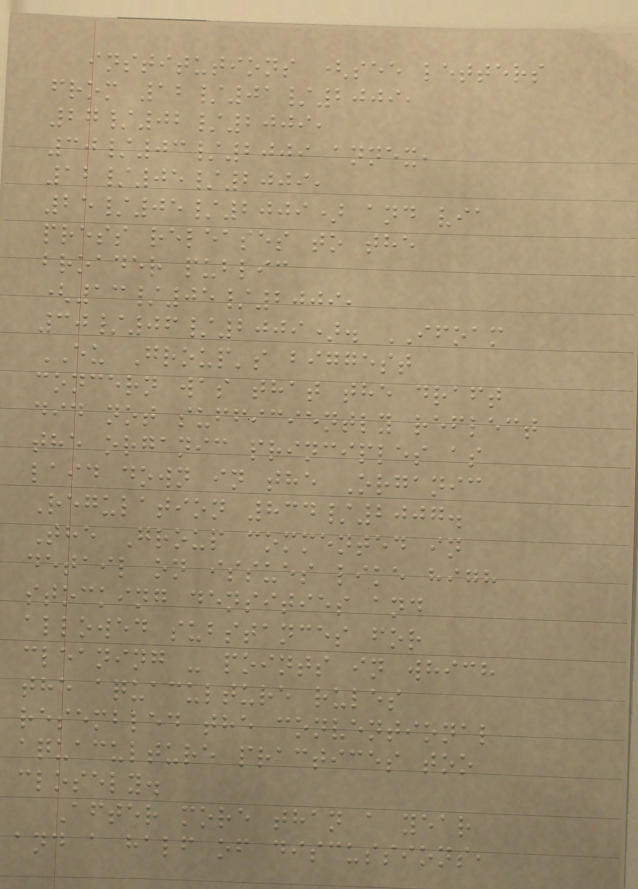institutions (see letters
from 12/01/2009,
27/02/2009,
30/03/2009 annex,
12/05/2009,
25/05/2009) and via
press releases to the
broader public
(13/05/2009,
30/06/2009). IFOAM
EU Group's biggest
concern was that the draft
did not sufficiently reflect
the organic principles as
laid down in the Organic
Regulation 834/2007.
The Group commented in
detail on issues like high
stocking densities and
allowed substances for
cleaning - points in which
the aquaculture rules
resembled the conventional
aquaculture practices too
closely.
After more than a year
and a half of discussions,
